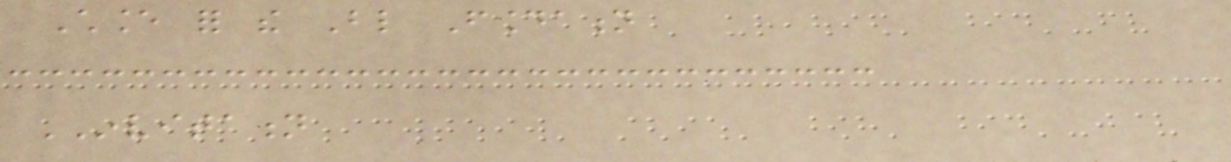Chance for the Blind Foundation
INVITATION
